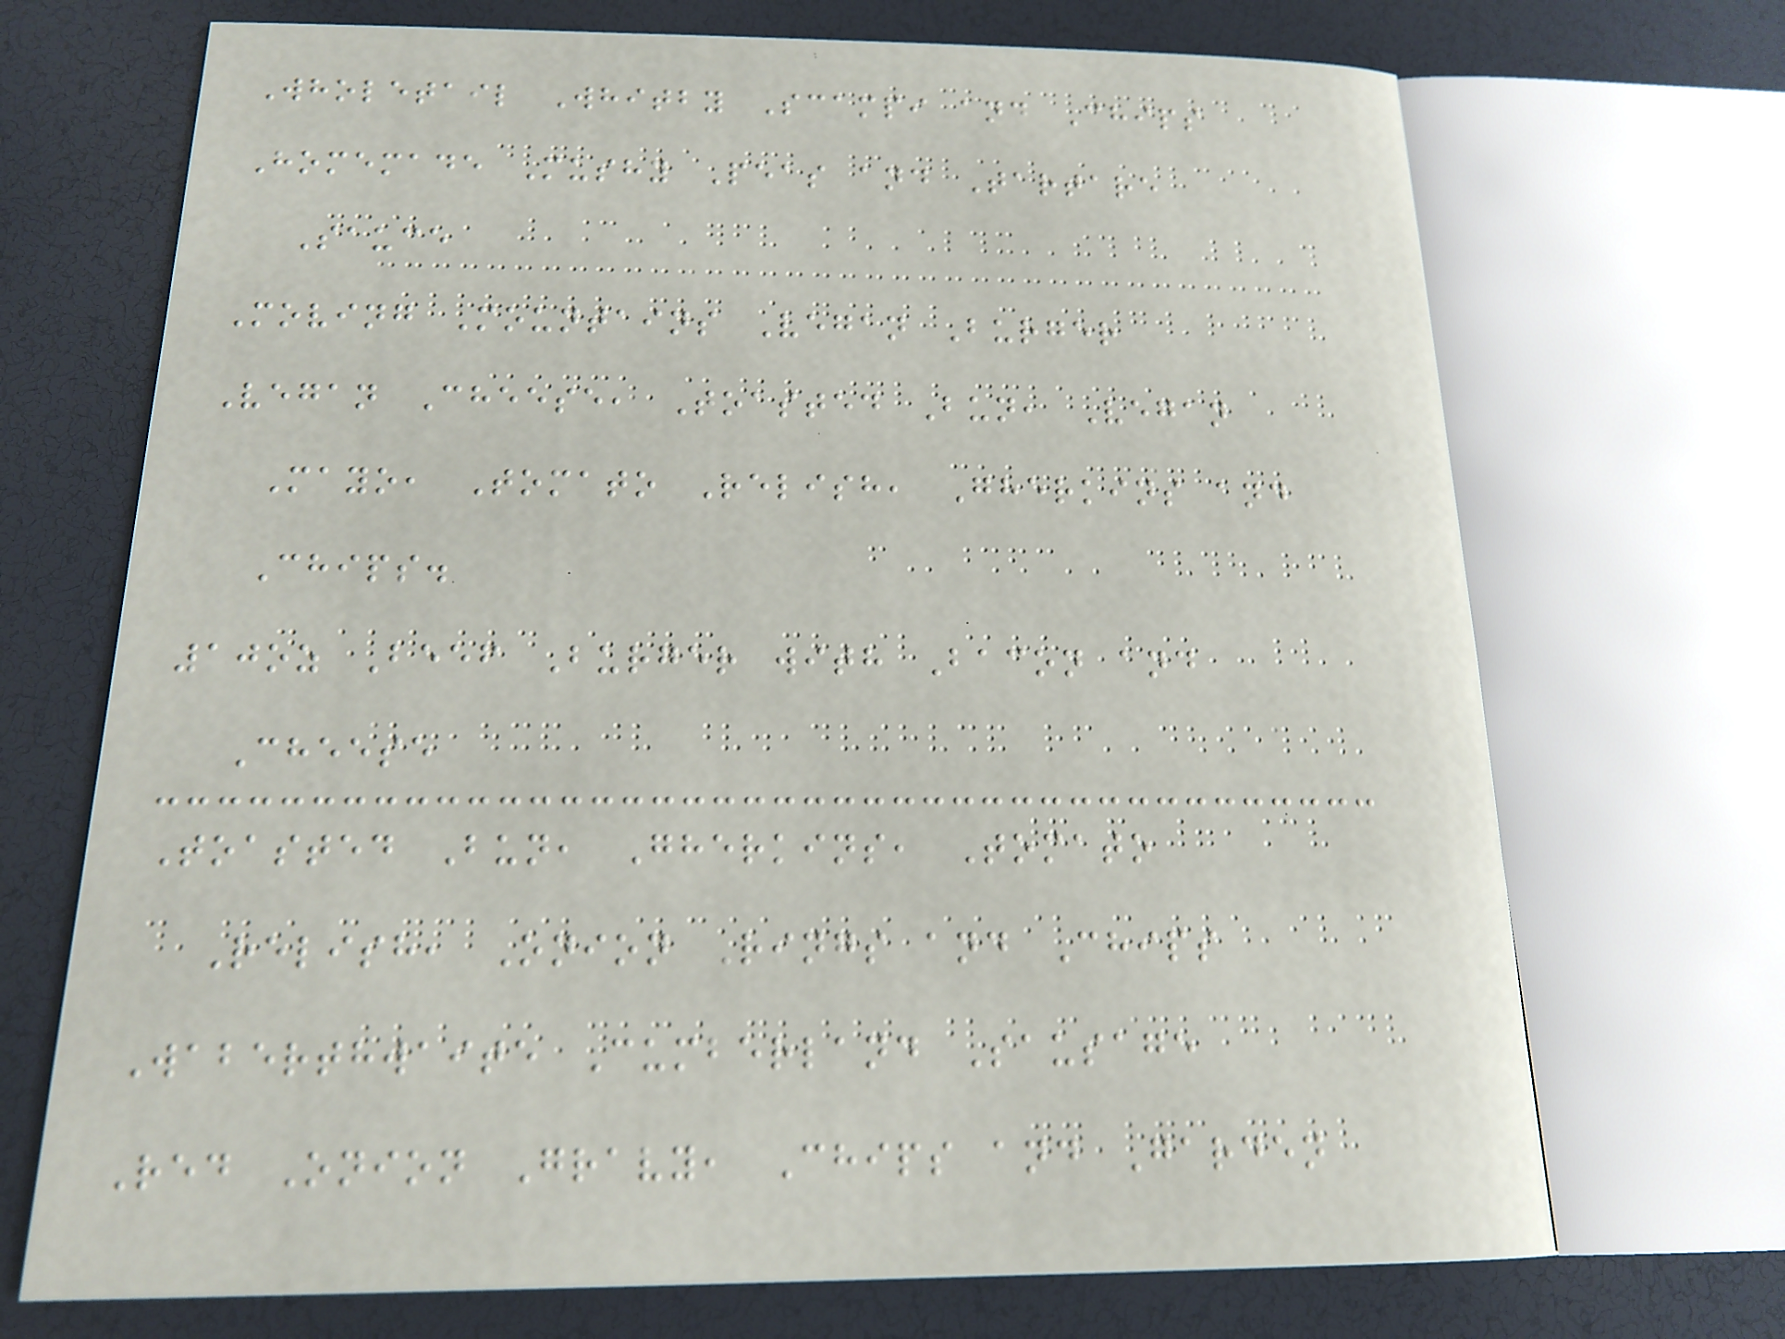Wholetail Whitby Scampi and Chips
Homemade Mushy Peas and Tartare
Sauce
Moving Mountains Vegan Burger
Vegan Cheese, Toasted Bun, Vegan
Mayo, Tomato Relish, Gherkins and
Chips.
10oz Beef Burger with Bacon and
Cheese
Toasted Bun, Gherkins, Tomato
Relish, Onion Rings and Chips
Waberthwaite Cumberland Sausage
Red Onion Gravy, Chips and Garden
